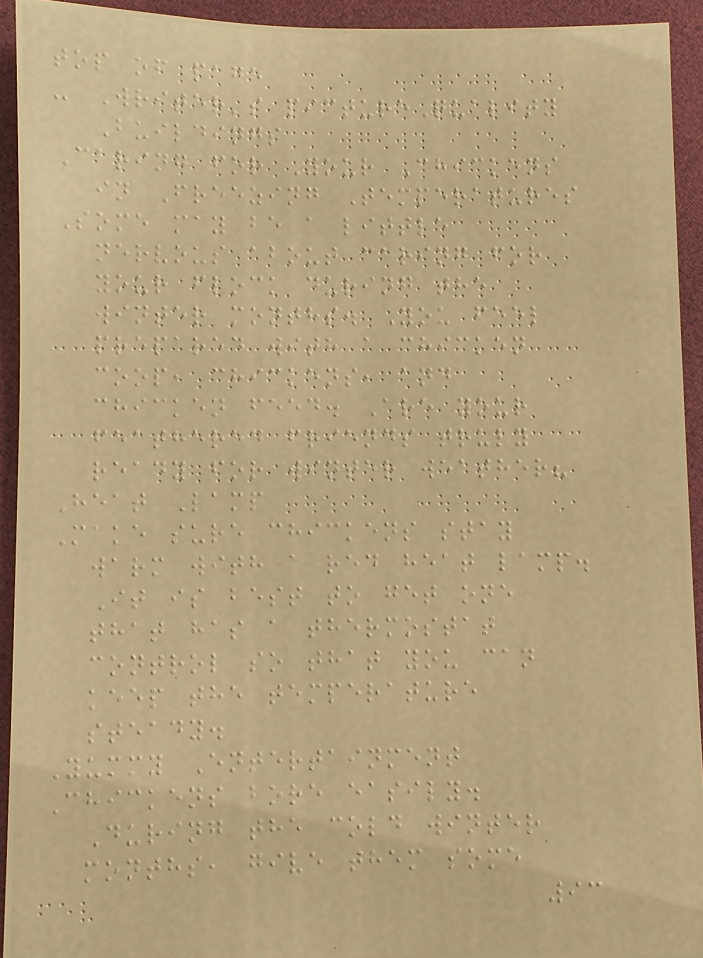top of page
- Writer's pictureQuality
Buildings
Caring for Your Chickens
in Freezing Temperatures
Some may be a little
nervous about caring for
your flock during the
winter months. You feel
prepared with a chicken
coop, chickens, and
chicken feed. Are your
feathered friends truly
ready for winter weather?
Heat Lamp
Make sure chickens stay
warm with a red heat lamp.
It is best to get one
that has a thermostat
control so that you can
keep the temperature
steady.
Yummy Entertainment
Chickens bore easily.
During the cold winter
months, give them some
93
